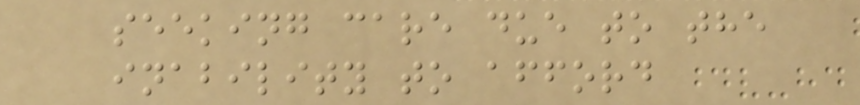seeking care due to the
inability to afford
